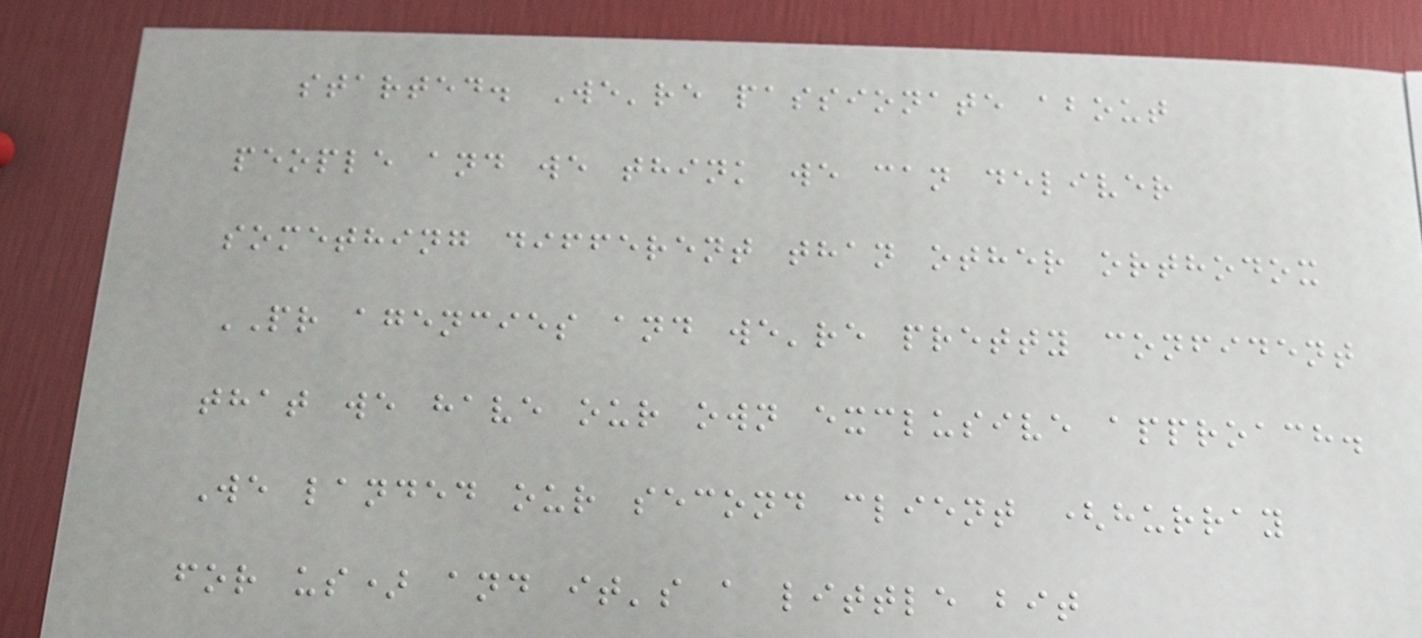started. We're passionate about
people and we think we can deliver
something different than other orthodox
PR agencies and we're pretty confident
that we have our own exclusive approach.
We landed our second client (hurray
for us) and it's a little bit
